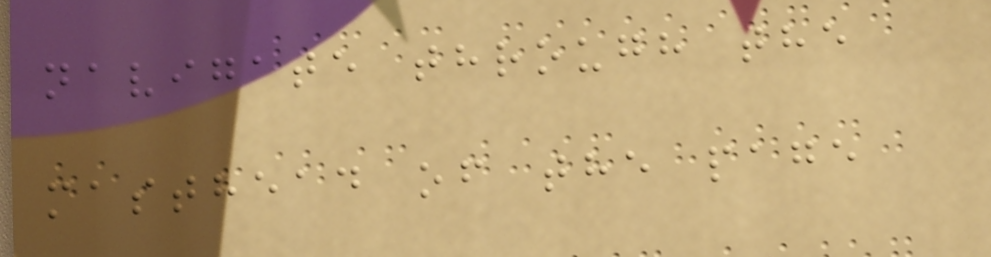navigate through the
masthead of the page
